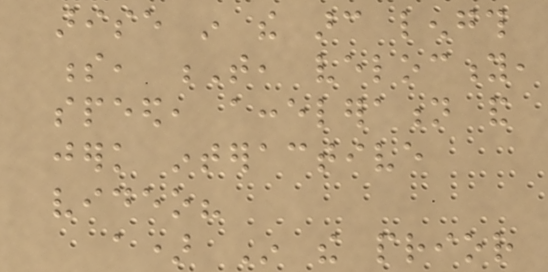arise in the arc length
s, T, velocity,
speed, acceleration and
jerk interactive
video?
a) In the prior
